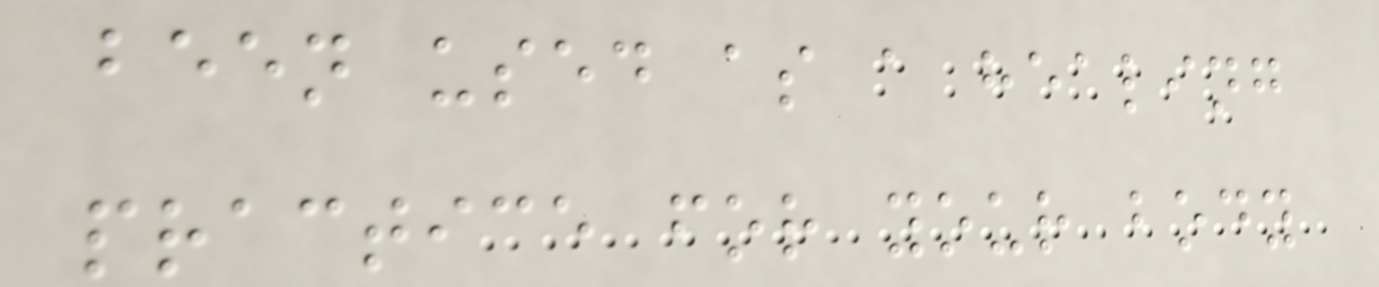been used as a healing
practice for your body
